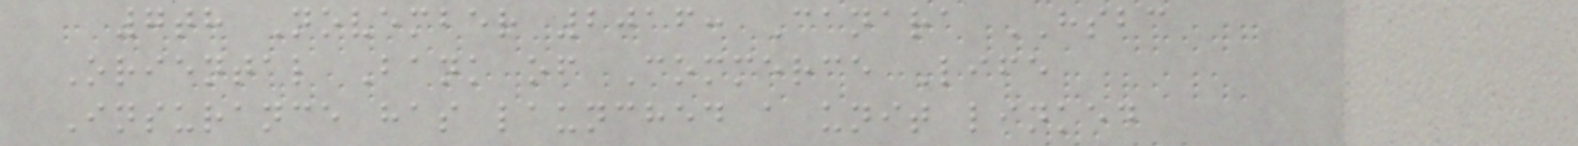7th November 2016: Canara HSBC
Oriental Bank of Commerce Life
Insurance has launched a unit linked
